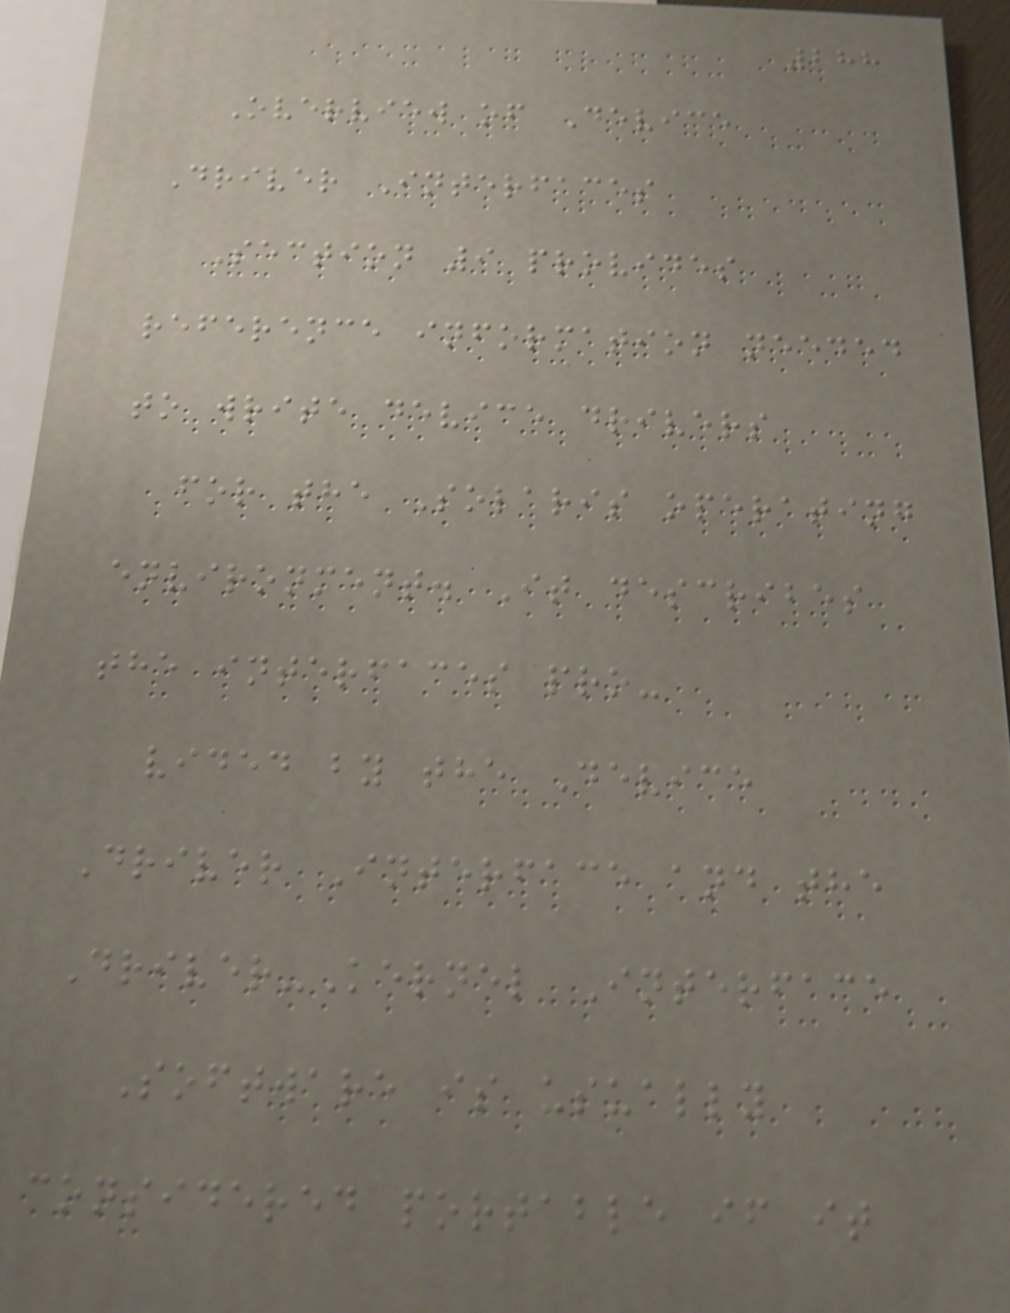288
Overview of Device
Driver Interfaces
Section 9 provides
reference information needed
to write device drivers
for the Solaris operating
environment. It describes
the interfaces pro-
vided by the Device
Driver Interface and the
Driver-Kernel Interface
Software is usually
considered portable if it
